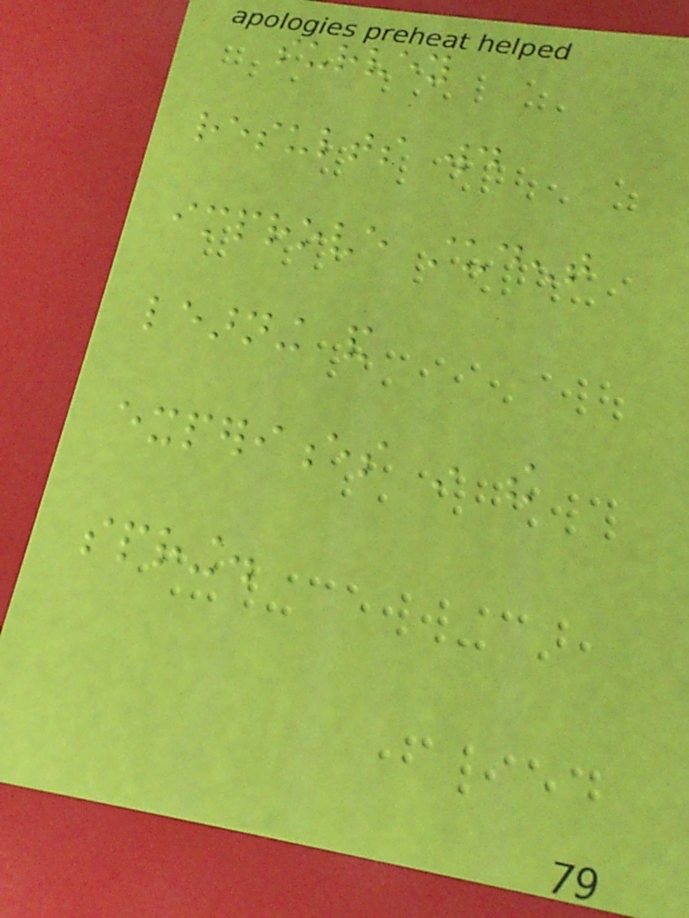survey
results would
improve student
learning and
experiences in the
spring.
